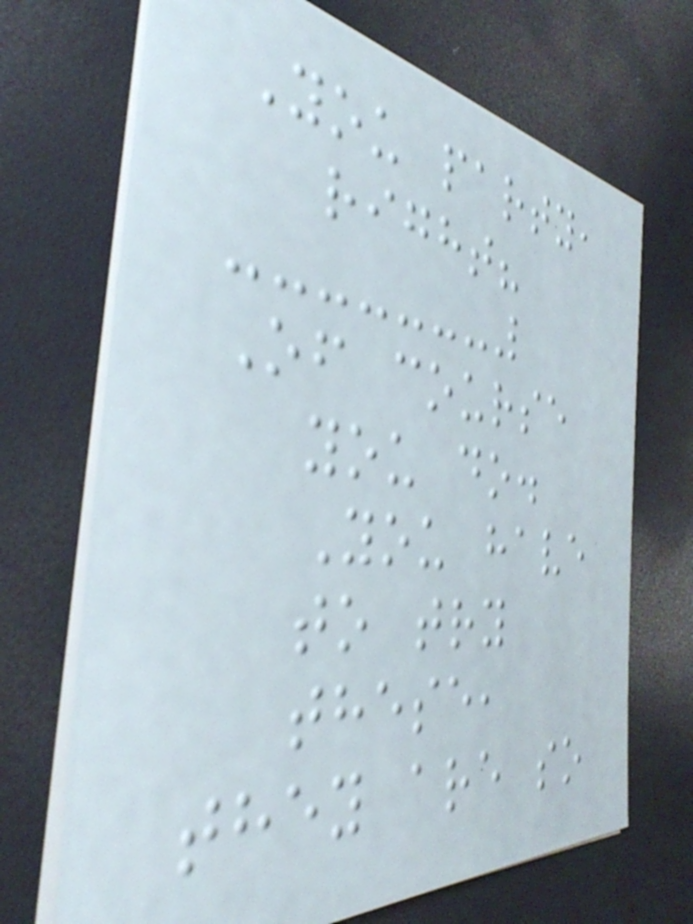You party,
right?
Of course
you do.
You have
to try
these,
they are so
